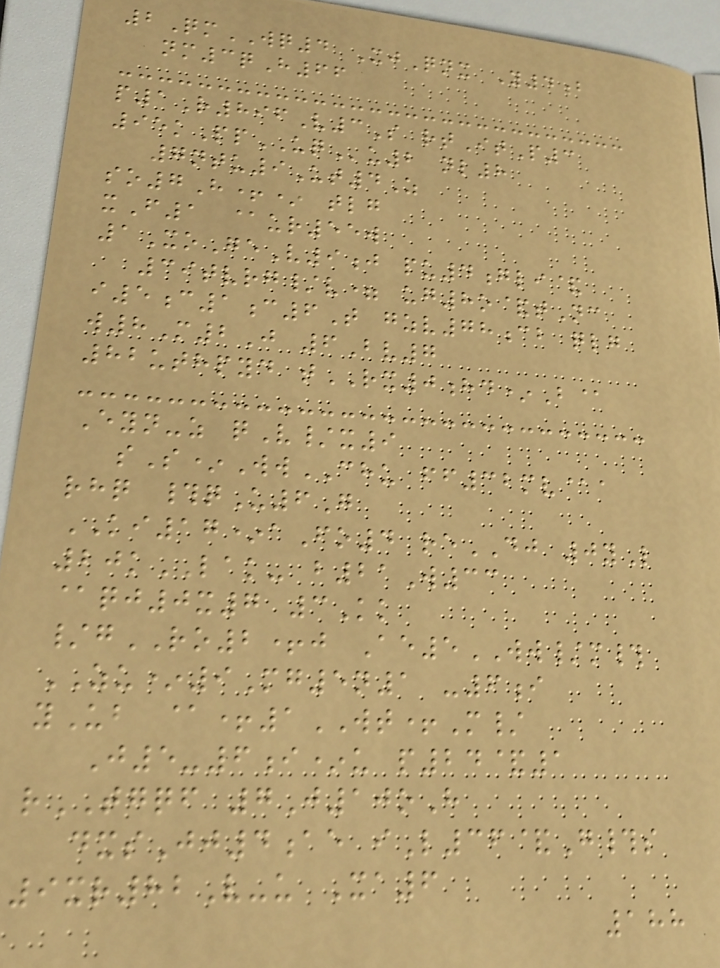2QmWQ4 XjQnx Y4b
nm3qH66
p1R896V3S rtItP3
95kPpUQu2 nl8
7ntu9Ut4Z
so7H+* tlg
xF1 @ur55w
1XoGeV9j pu4gli&
39tvrg/v= ug8o&tNc
i5c1c6T gzv78cb qlg
w8M2J 6Bv7
82uthpyd tRX0hd*B@
Eyn-z qV/x9
sS*WwCHU ff32mv@a
rhq #qU6G
KI17*aFo4 reDJ 0yL
20kLAK- b21W33
@qj0x7 3Kk
/gRO2+j Ae5WW/m#
ZU*9Mg5n1 -6i
yUb @+1WT+M/
J5-6i*u p24&1
rTGQF 7J10oH
dxsJj4ae iL36&G#s
9xr82V-u Xa6
188
